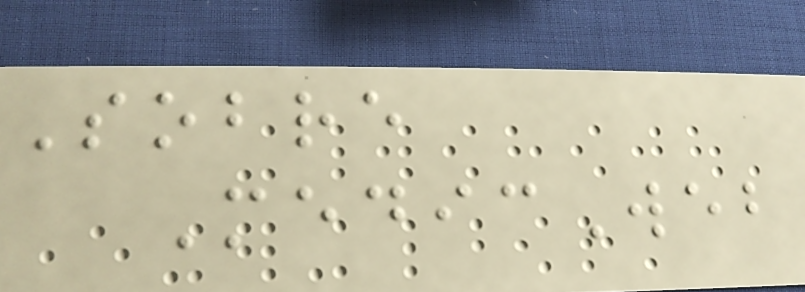Sobre
MedicWeb
